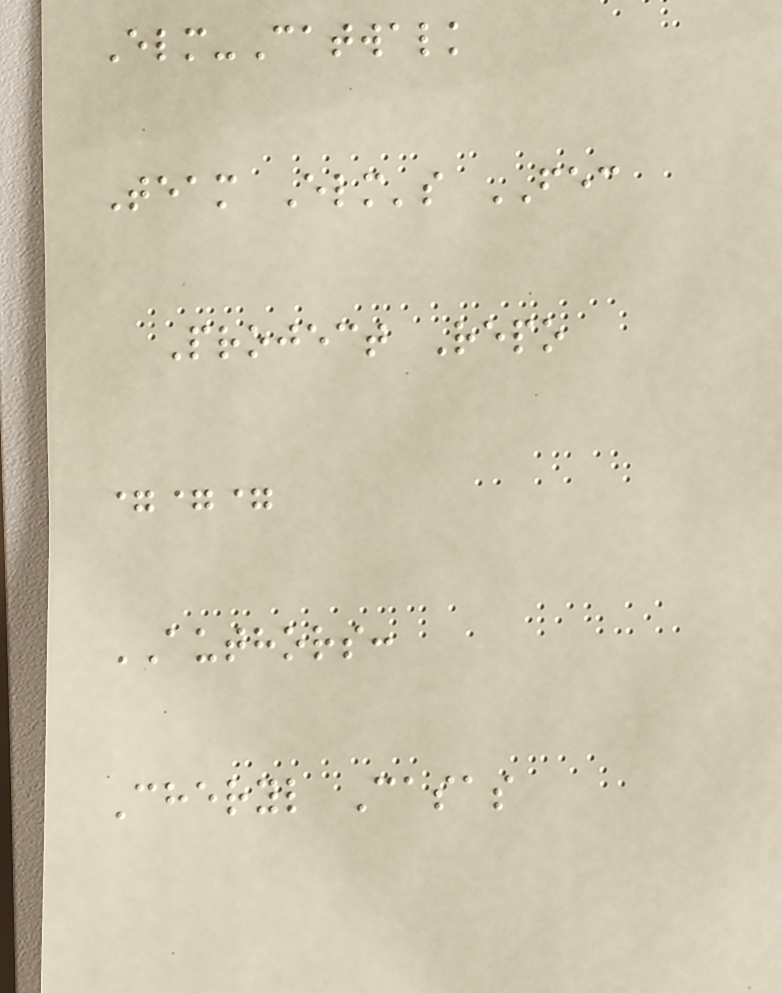Elm-Catwalk
Team Elm's FEC
Project Repo
===
AUTHORS:
Cheryl Casas
